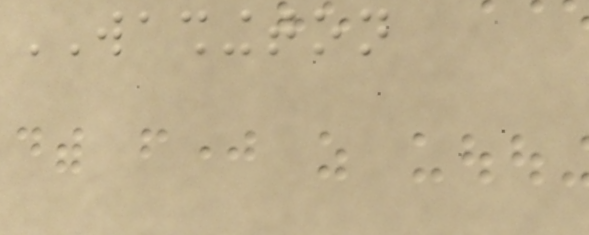WASHINGTON
